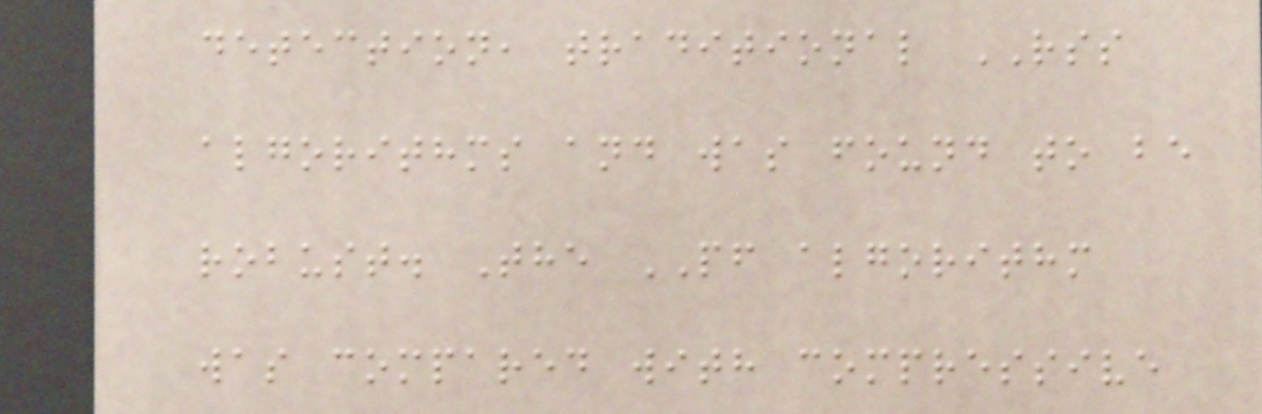detection, traditional RSS
algorithms and was found to be
robust. The PF algorithm
was compared with compressive
